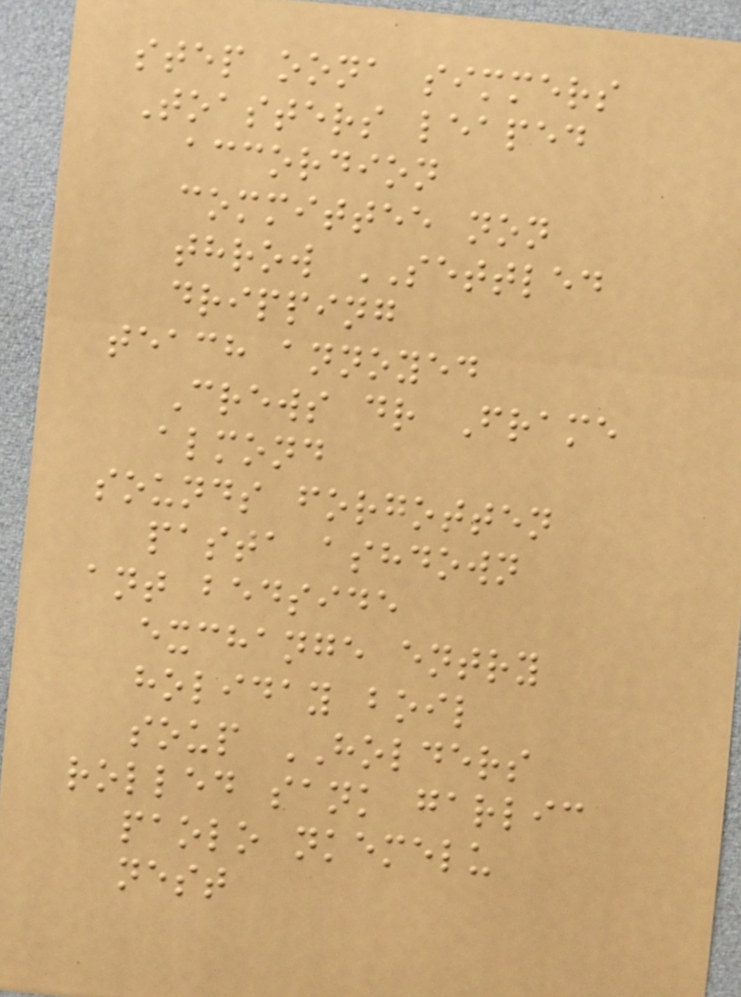step oona simmers
Toasters leaped
accordion
committee non
throw SETTLED
dripping
teach annoyed
Crews dr Frame
almond
sounds forgotten
pasta ashdown
ant bedside
exchange entry
holiday boil
soup HOLDERS
rolled sank garlic
paolo nkemelu
nest
